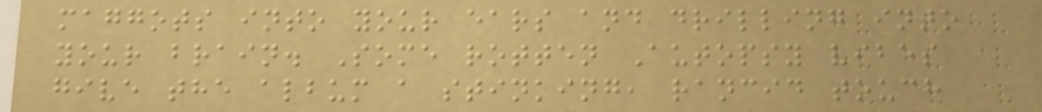maggots into your ears and drilling into
your brain. Some rotten Autopsy vibes
give the album a stinking, rancid touch
